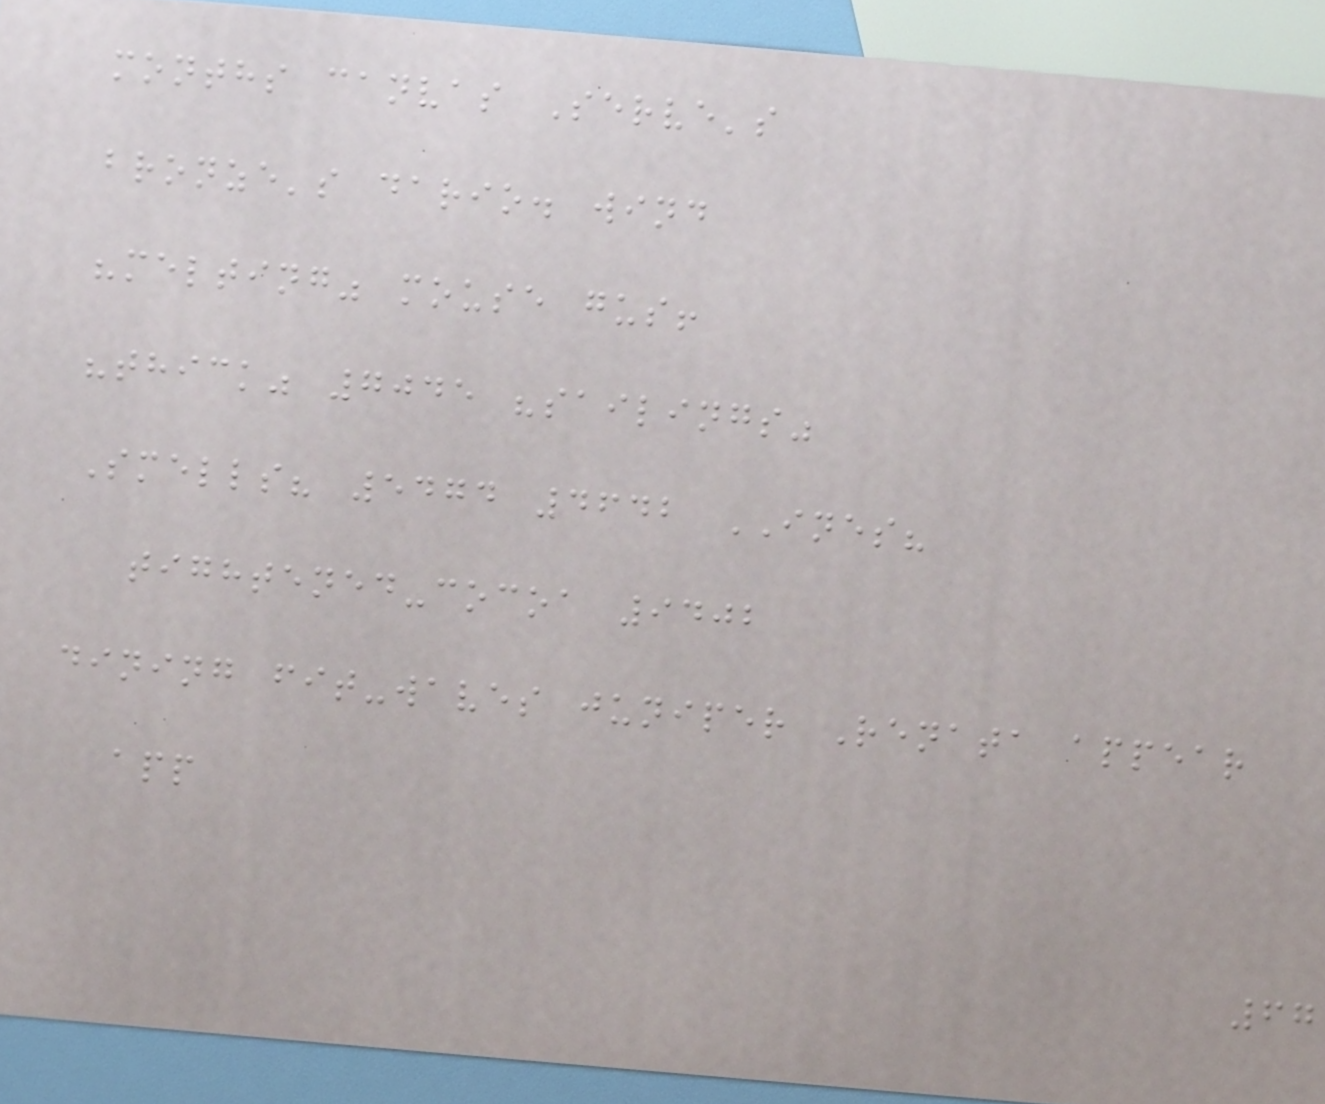months canvas Serve's
bronze's dario. wind
"melting" mouse gus!
"thick" 7045 "sailings"
Smells? 5474 4642 INES?
tightened-cocoa 9402
dining fit-waves juniper Renata appear
app
67
